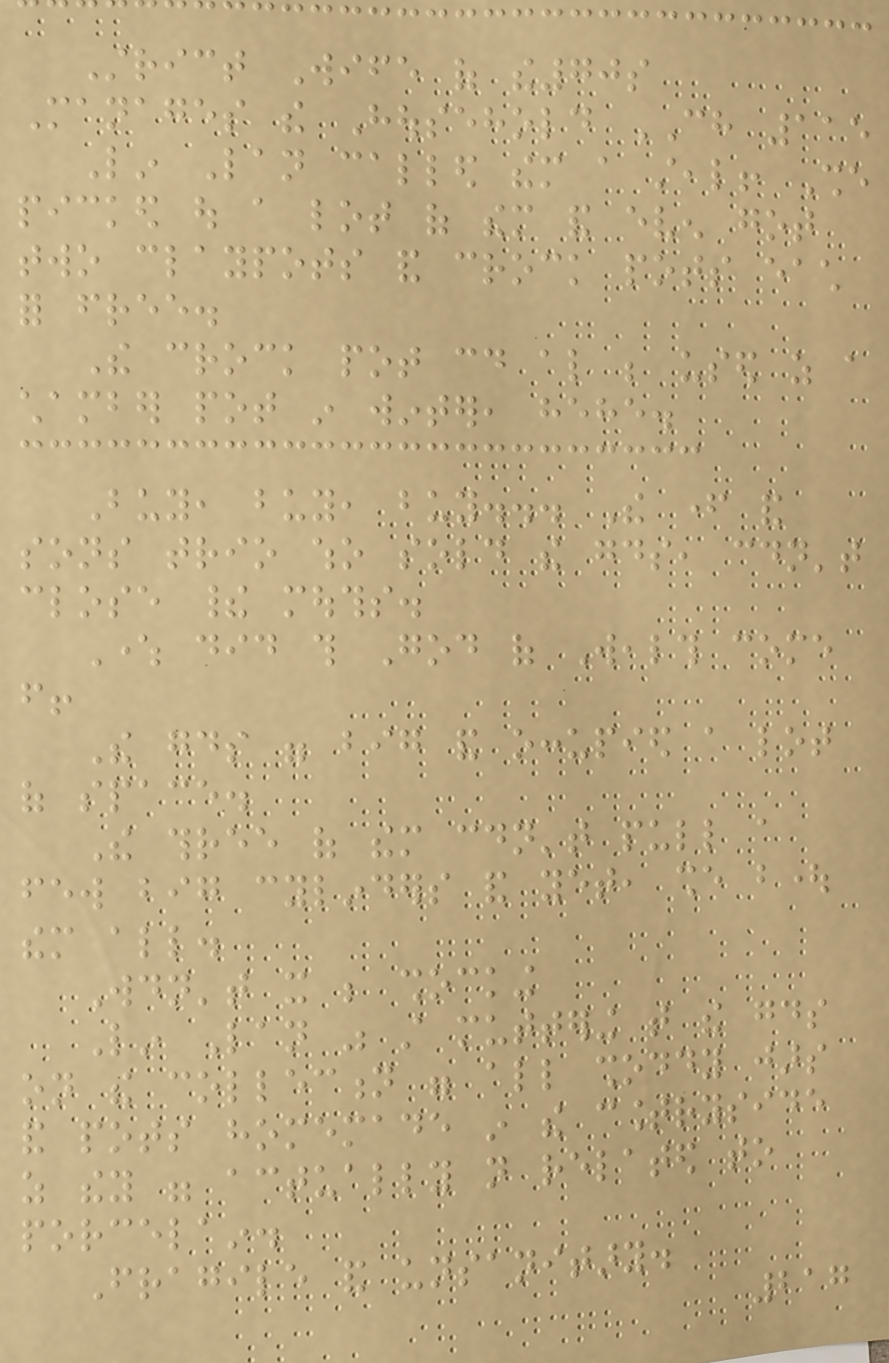Strict Wife of the70s
Manages the Household CH 115
Lin Lan called them a steal! She
picked out a lot of them and even got
two claypots and crock pots each
for free.
The crock pot could also be used as a
chamber pot in winter, hehe.
Buy, buy, buy... The father and
sons trio who sold the goods, couldn't
close their mouths.
Where did this God of Wealth come
from!
The goods were big and occupied a lot
of space.
The three of them couldn't pull a
few big cylinders and yet, she bought
them all.
Wouldn't it be shocking
Lin Lan was still muttering that the goods
on the collection were all shoddy jars
and pots homemade in the countryside
as they were actually not related to
porcelain.
Fragile and unsanitary.
217
